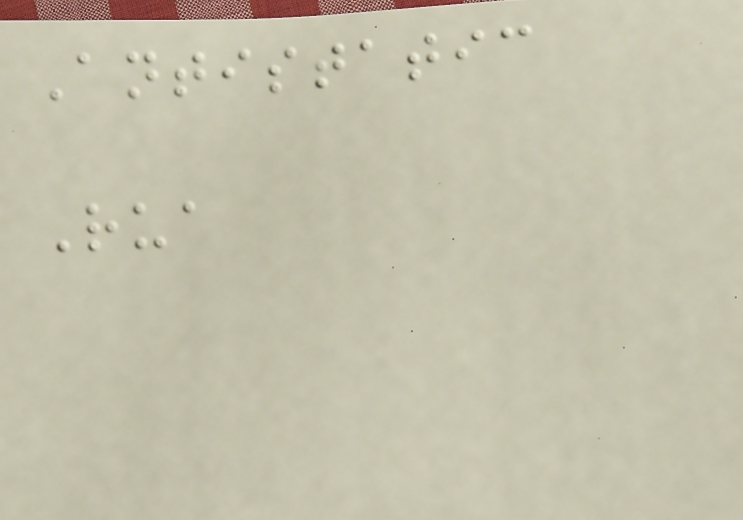Antistatic
Rua
